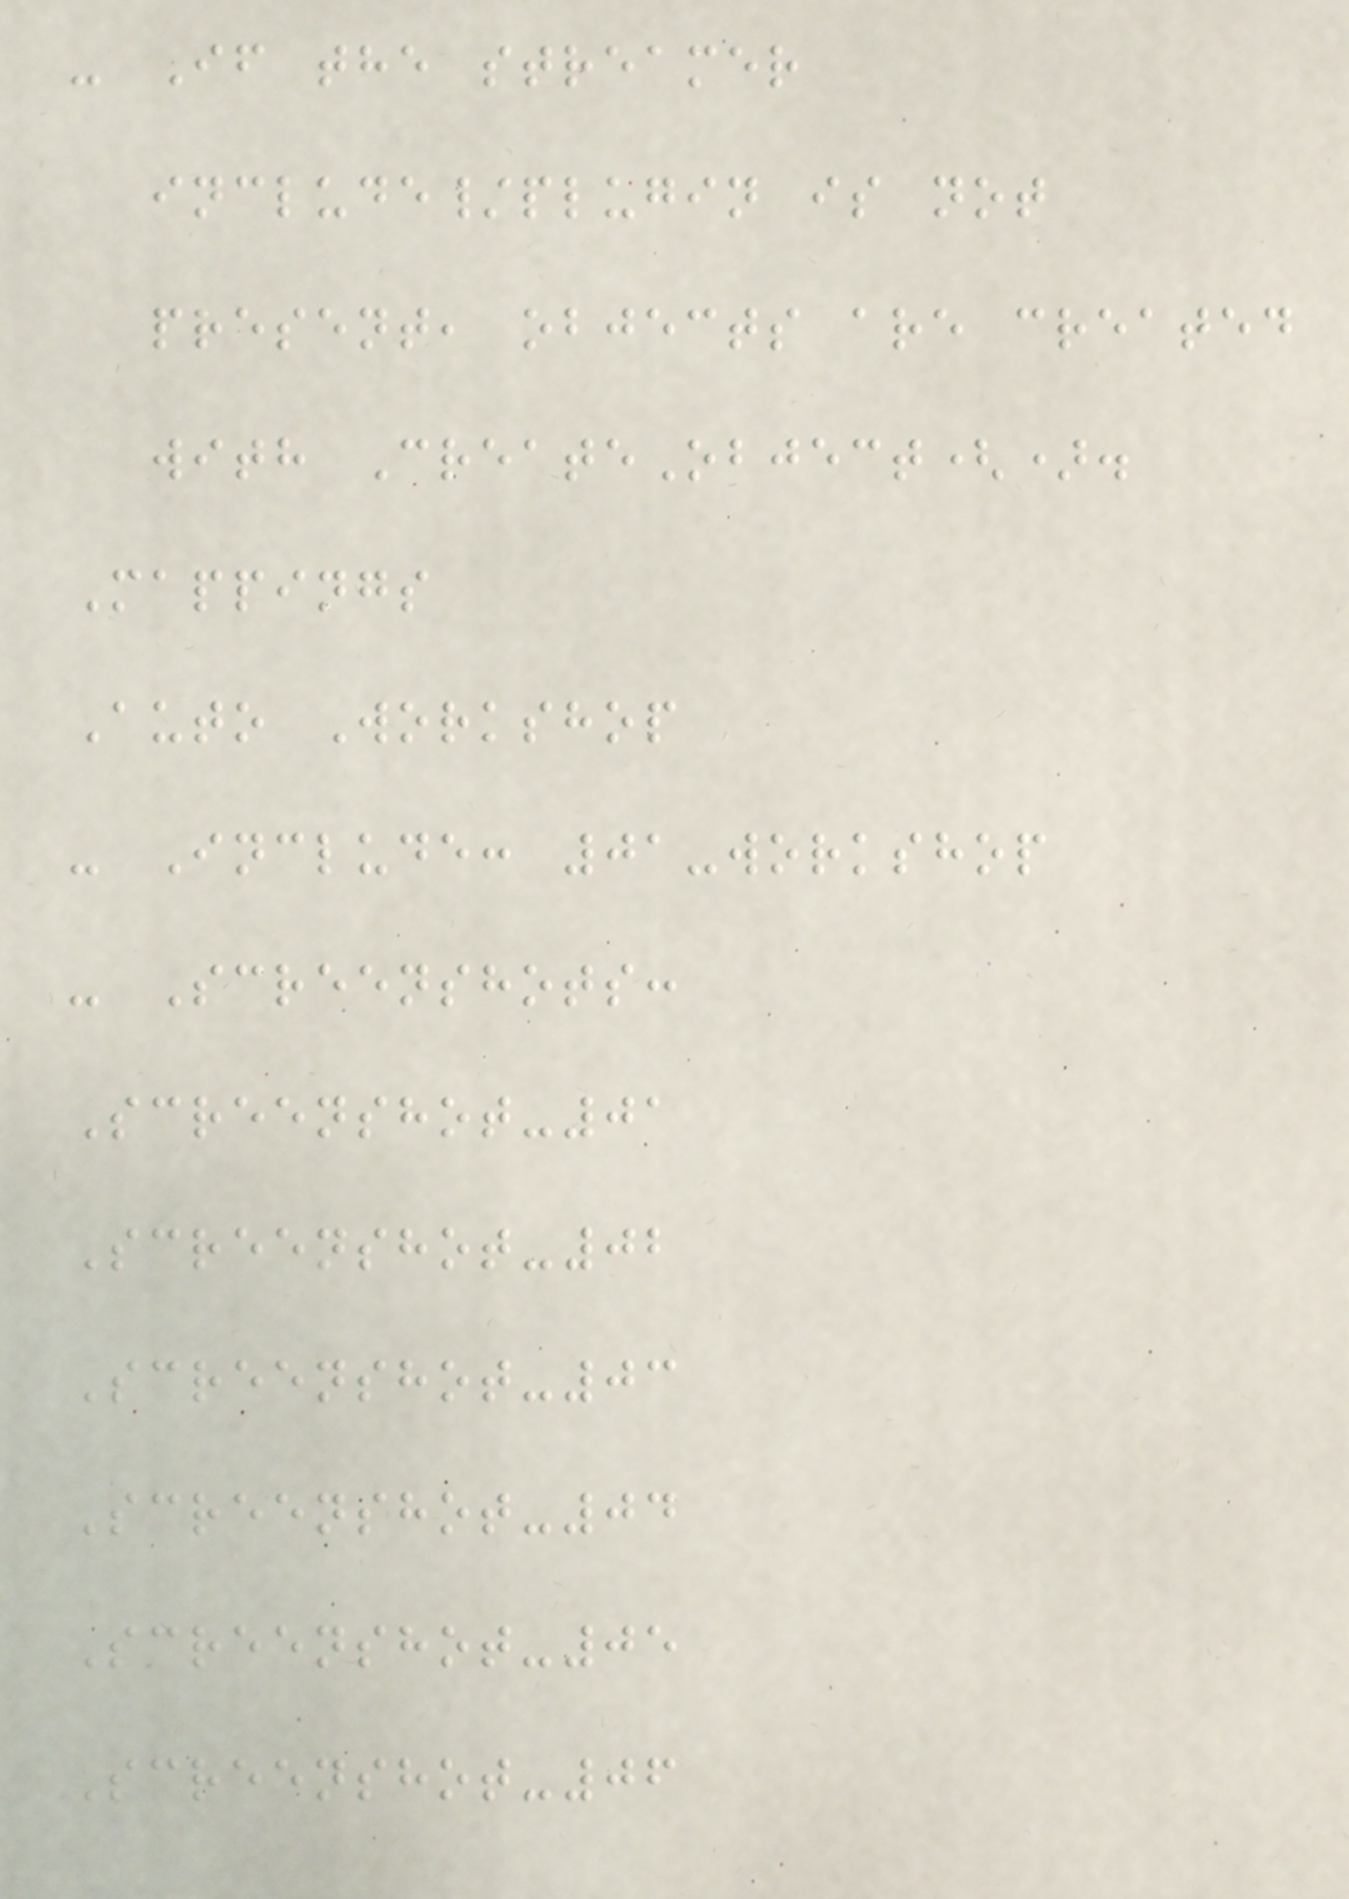- If the streamer
include/plugin is not
present, objects are created
with CreateObject().
Mappings
Auto Workshop
- Include: 01-workshop
- Screenshots:
Screenshot-01
Screenshot-02
Screenshot-03
Screenshot-04
Screenshot-05
Screenshot-06
